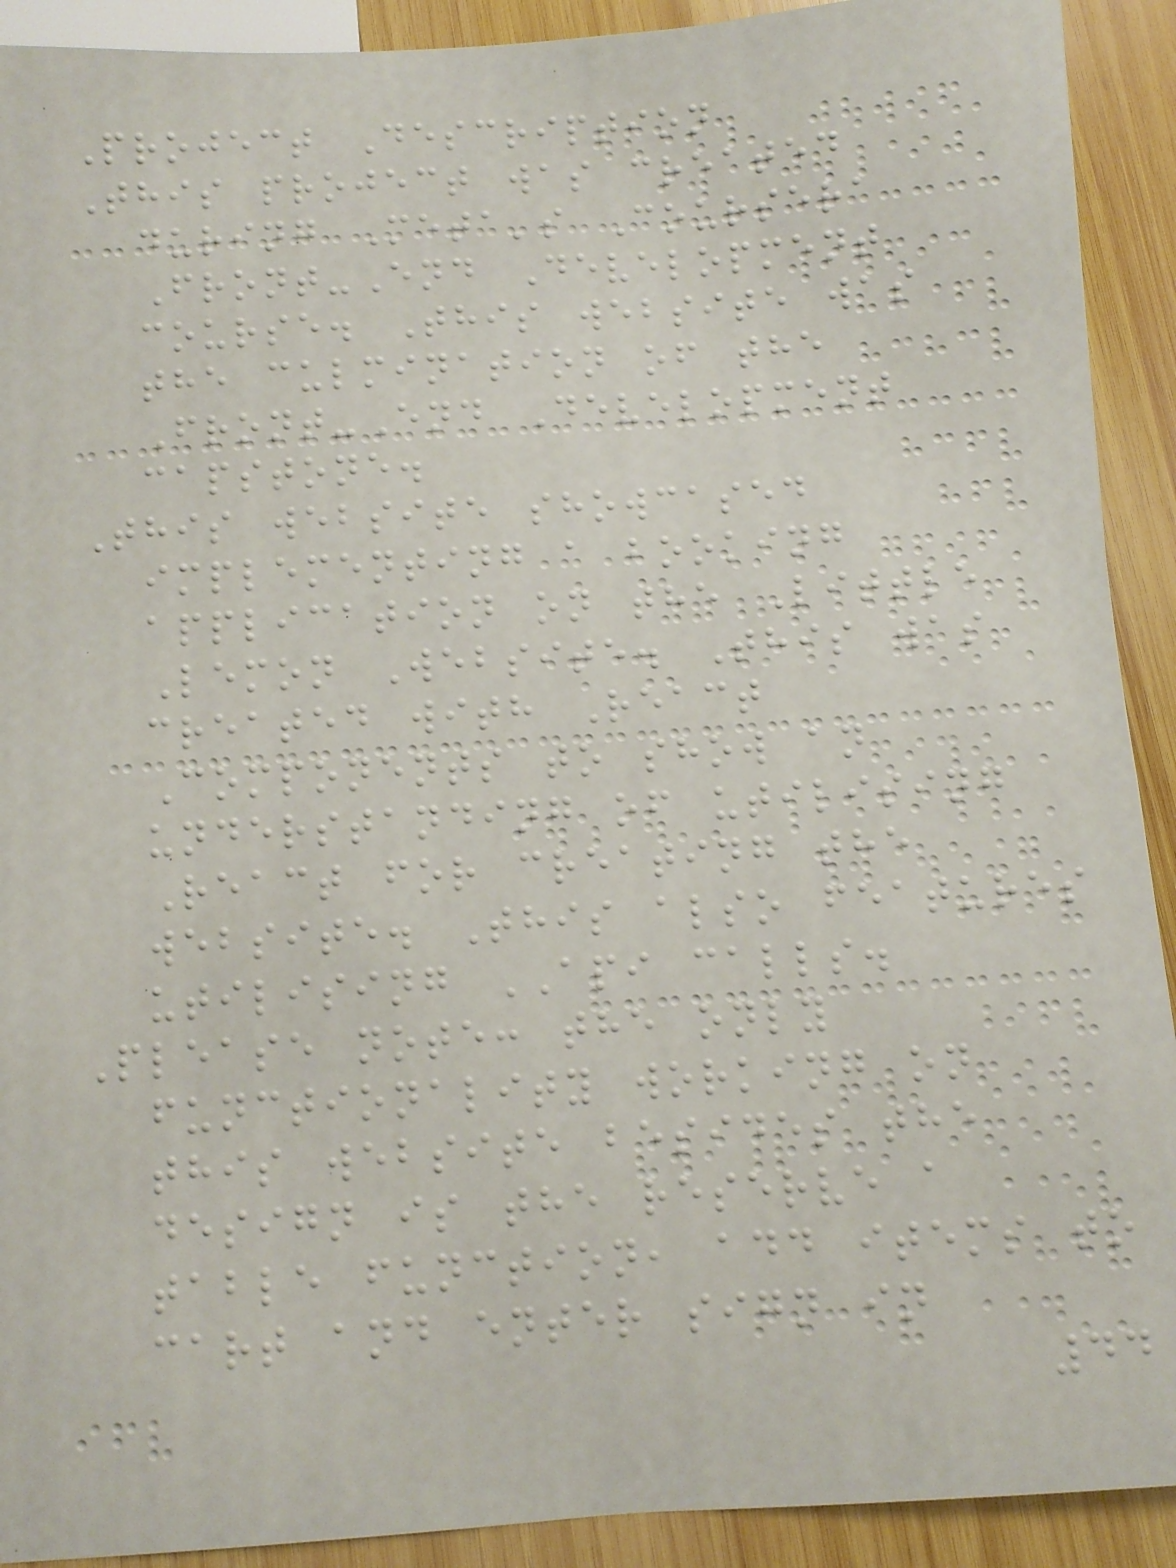Project Description
This project was created
during Meta's Coursera
Front-End Development
course. This website was
the culmination of the
Front-End Development
capstone.
This website showcased
implementing a booking
application on the Little
Lemon Website. This was
created with React
Components to show an
understanding of utilising
React for creating the
website. This also features
utilising API calls.
Please note: the only
functionality working on
this website besides the
design is the reserve a
table function, add items to
cart and enter sign in
44
